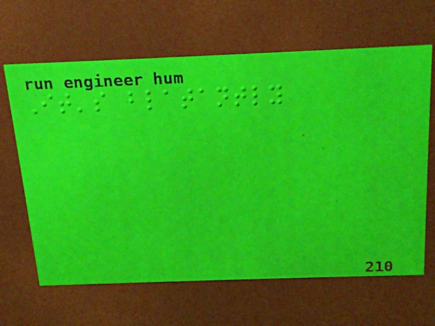It's blatantly
